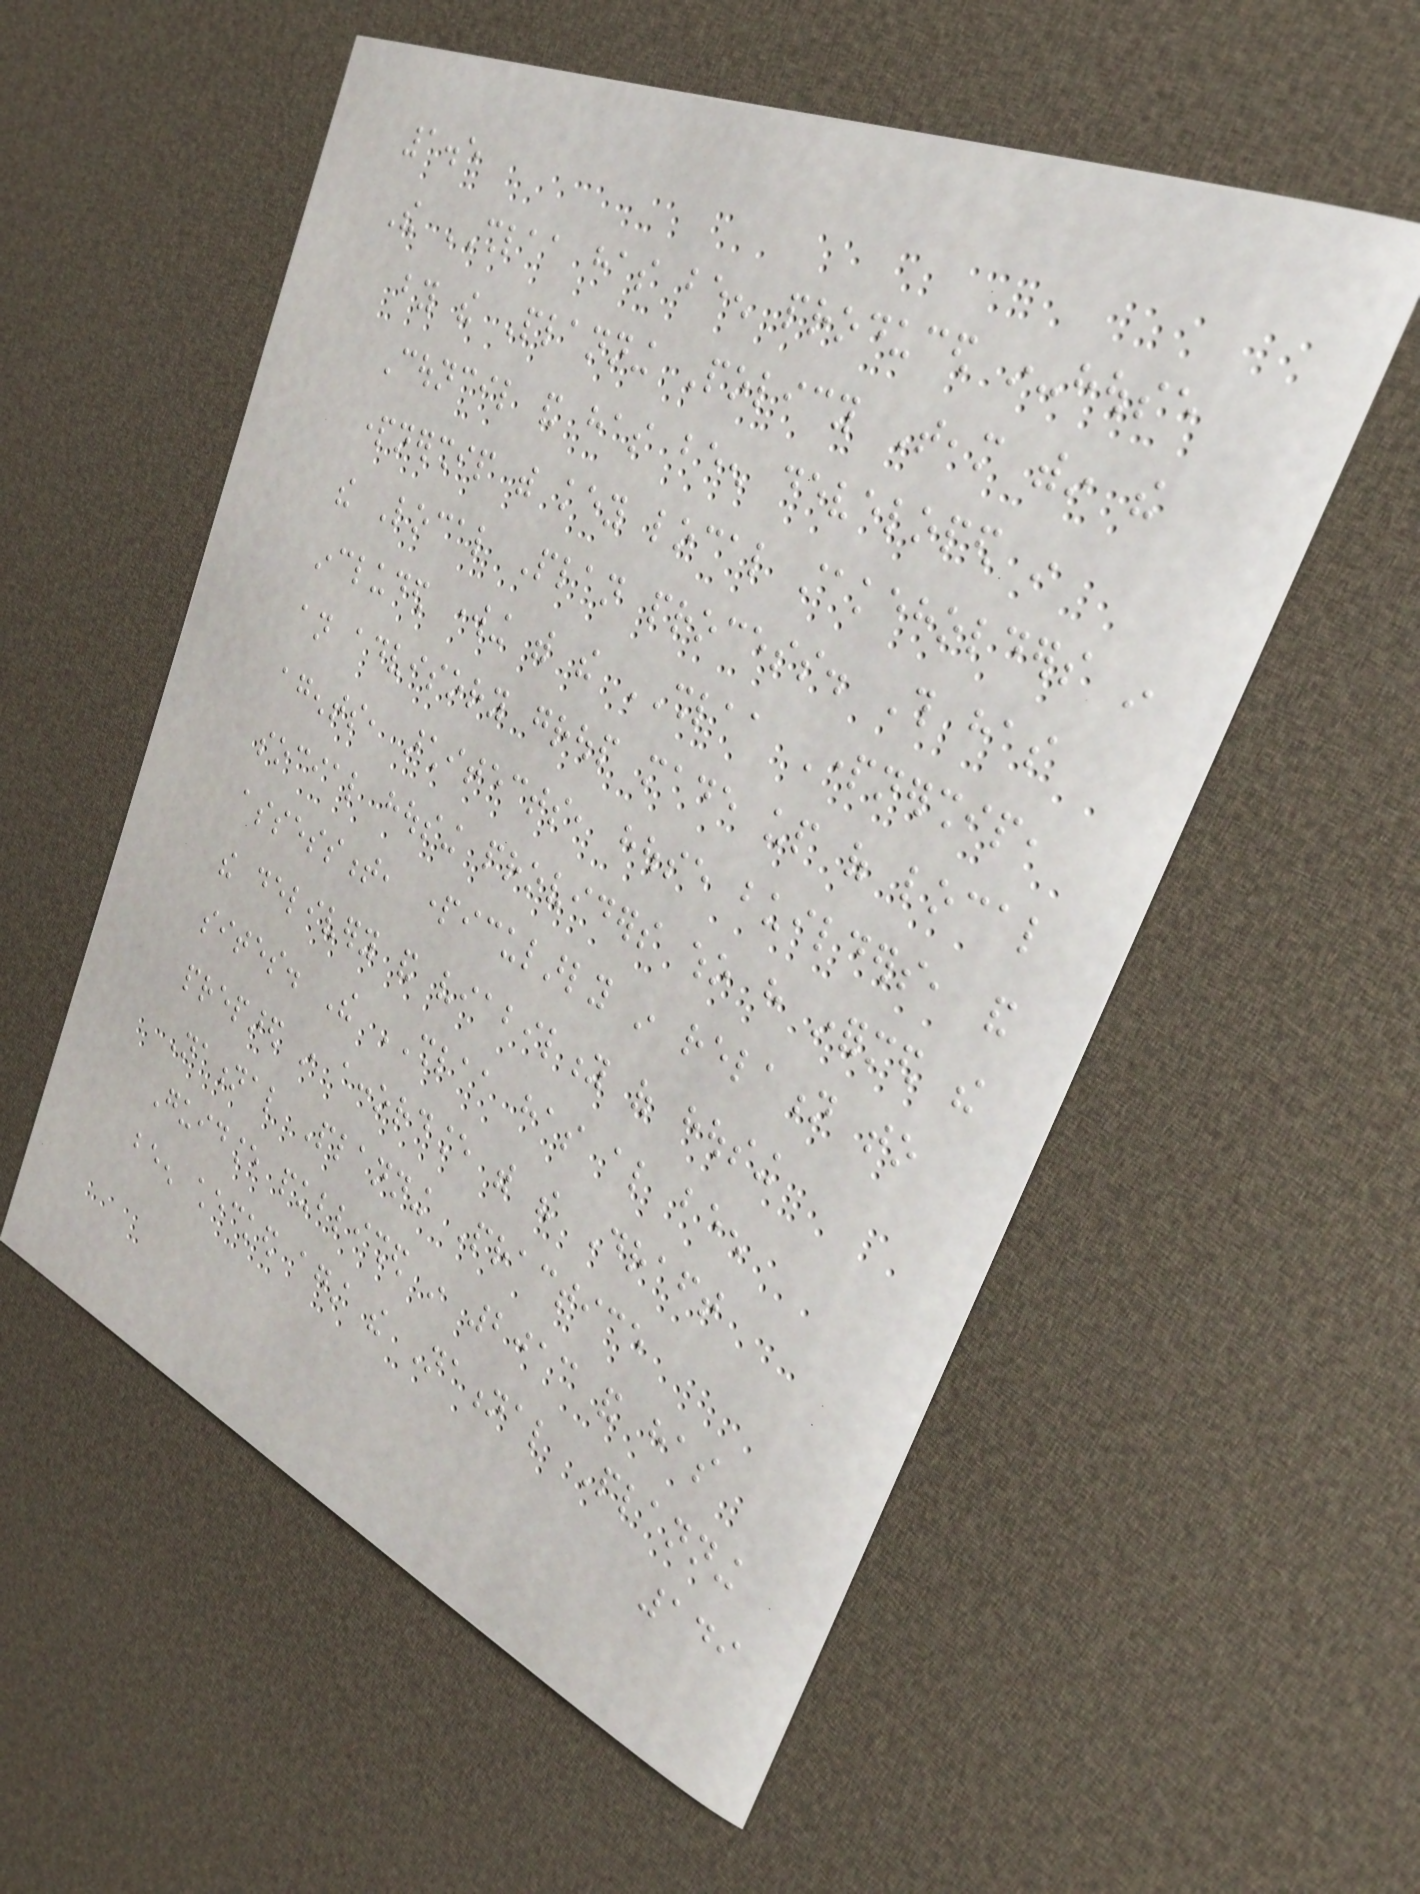1.5
The SHLAA has been produced in-house
by the Planning Policy Team within the
Council and has been developed in
partnership with key local stakeholders in
the Local Plan process. This has
included working with the SHLAA Partnership,
an advisory group made up of local
agents, architects, house builders, and
social housing providers who have informed the
assessment, particularly in relation to
the delivery and viability of housing
sites. The SHLAA has also been
prepared in accordance with the Draft
National Planning Practice
Guidance published in 2013 and has
been checked against the National Planning
149
